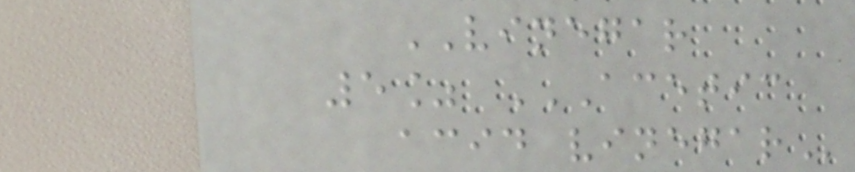VINEGAR
5% ACETIC
ACID VINEGAR
